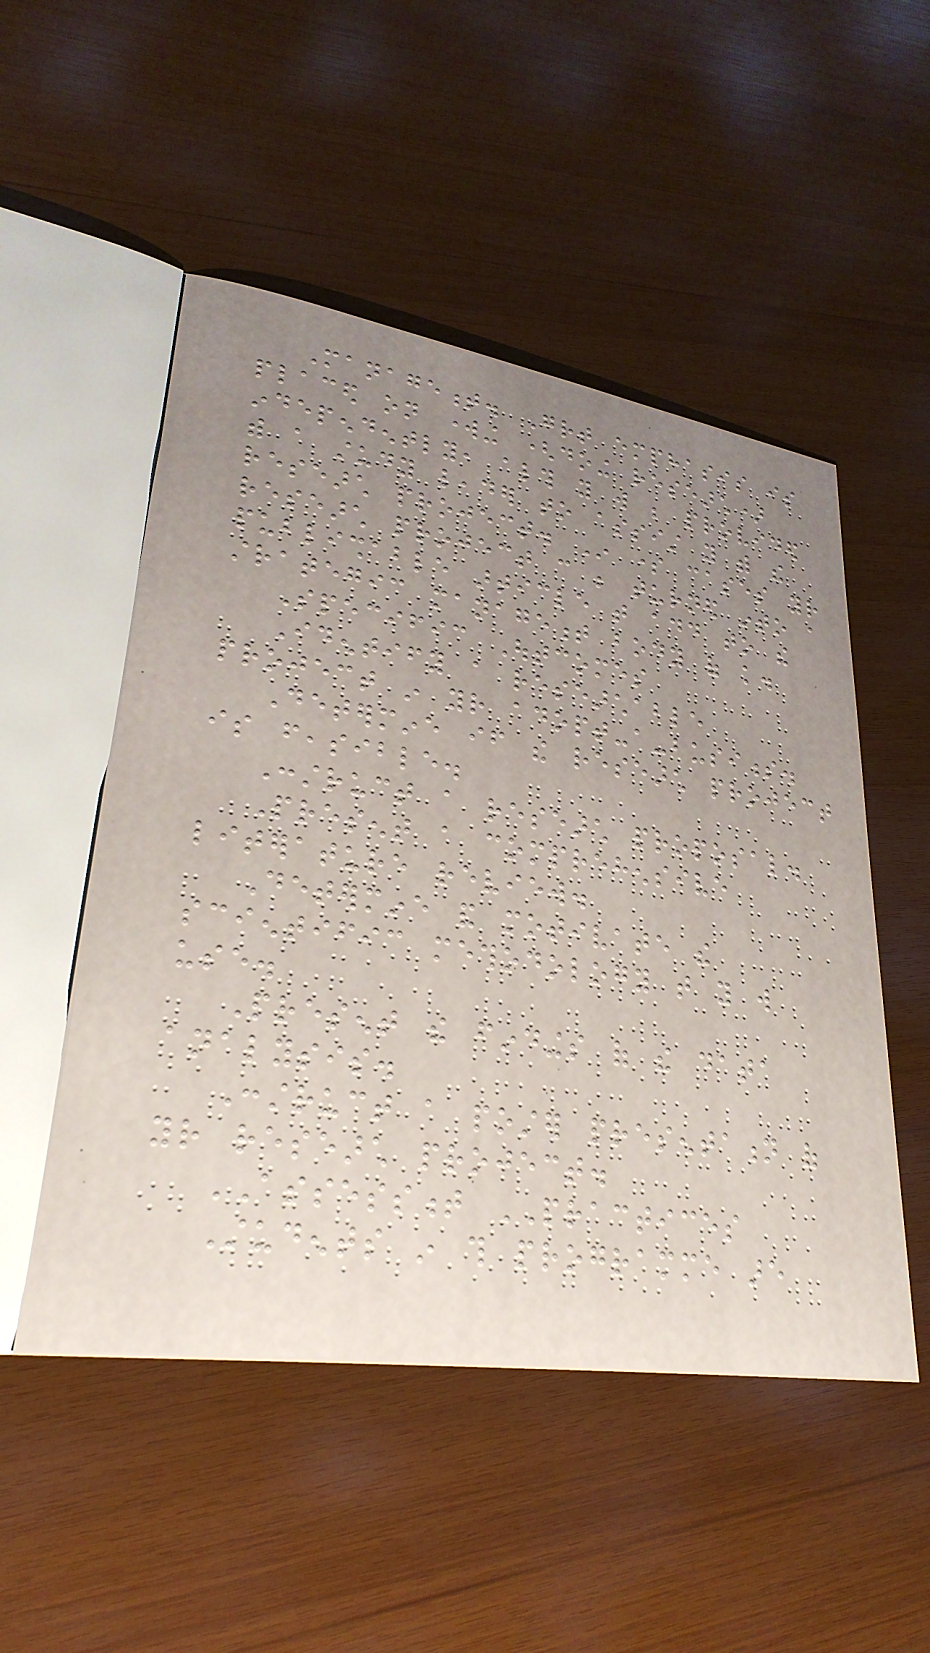Management. Great emphasis is
placed on working (doing research)
independently, although you will be provided
with a study leader to assist you with the
research project. In some cases your
research project can be turned into a
publishable article that add to the
strategic management body of knowledge.
Specific Outcomes
Identify a researchable
project in your adopt-a-business.
Determine if the research project
is feasible.
Construct a research proposal.
Present a comprehensive
literature review.
Determine and motivate the
scientific methodology that you will
use.
Present the findings of the data
analysis.
Construct a poster presentation of
your research project.
ASSESSMENT PRACTICES
Students in this programme are
